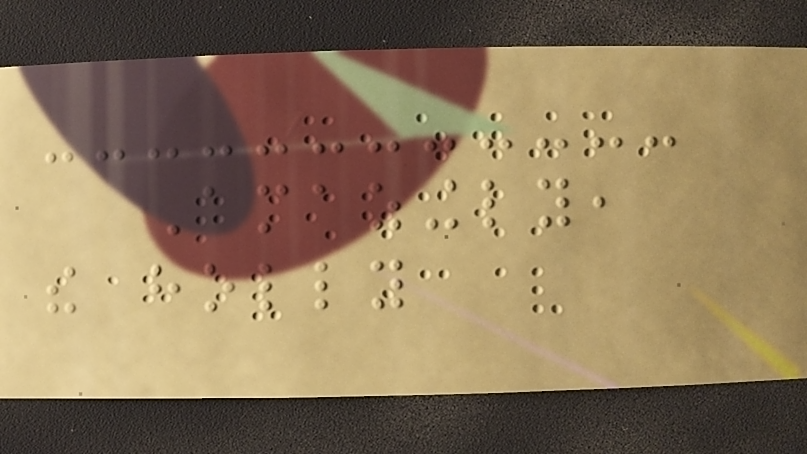Amazingly,
the holly
